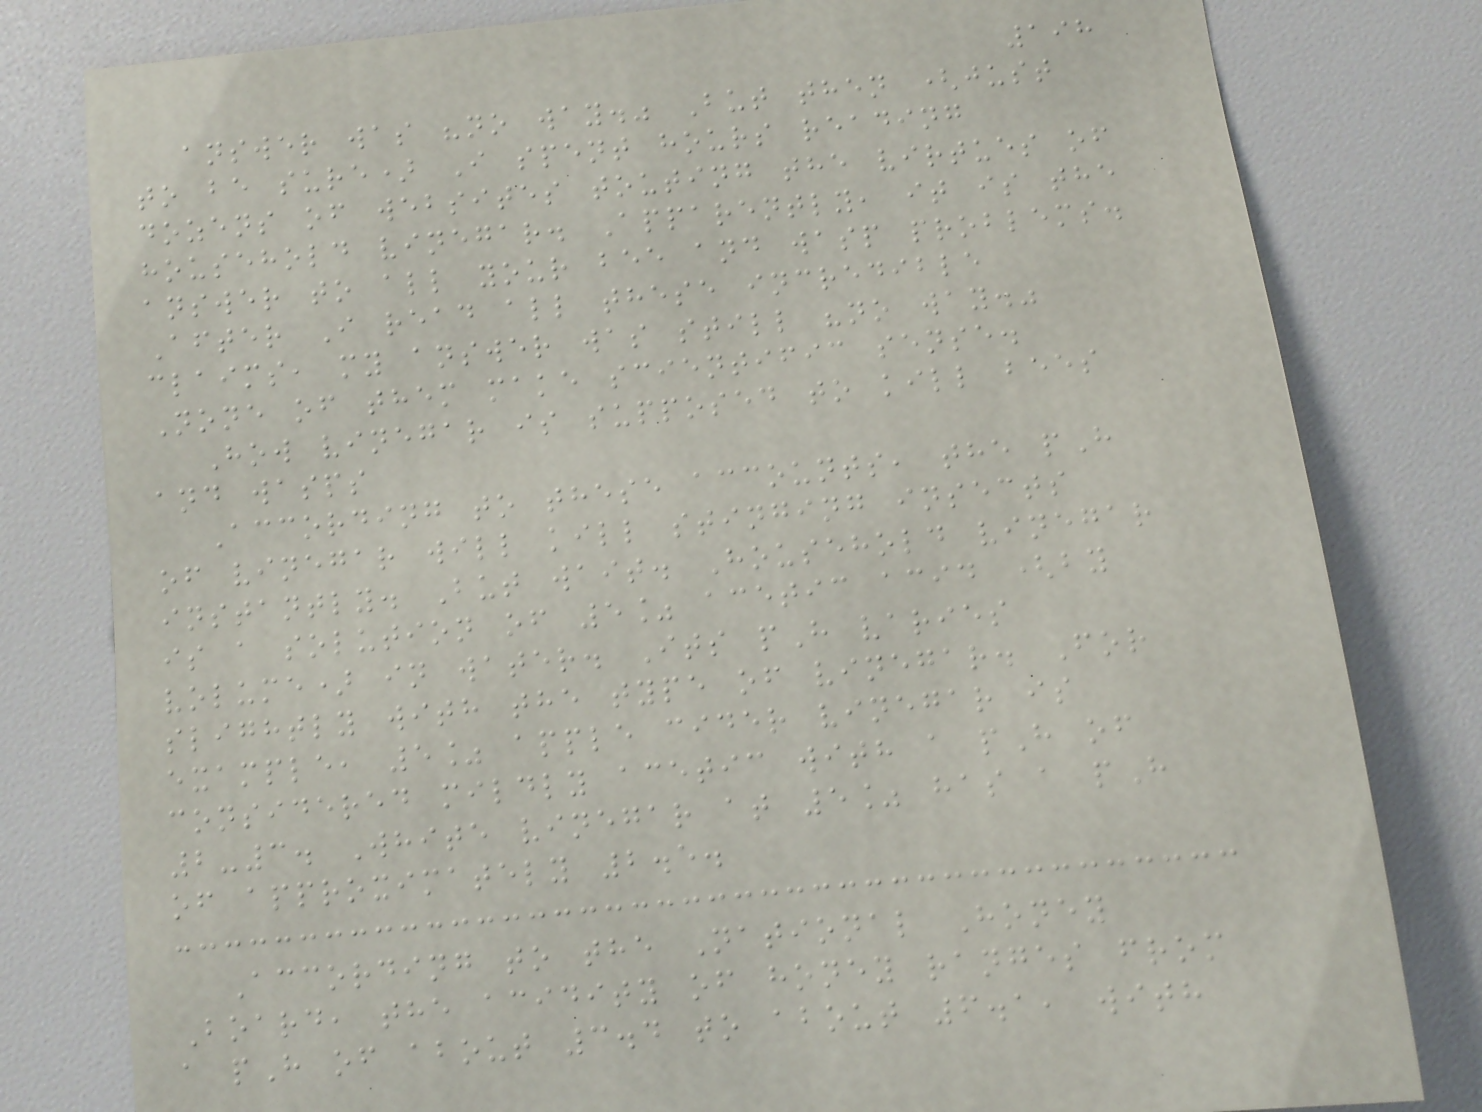198
answer was "no way." But then (just
to be sure) I spent hours reading
dozens of websites touting the virtues of
household vinegar. Apparently, it is the
answer to all your bee and wasp problems.
After I read all these incredible
claims, my answer was still "no way."
None of them make scientific sense.
How vinegar is supposed to kill bees
and wasps
According to these accounts, the pH
of vinegar will kill stinging insects
instantly. But wait. Household vinegar
is a solution of 5% acetic acid (by
volume) in water. Its pH varies
slightly with the type of vinegar. For
example, 5% apple cider vinegar is
considered mildly acetic with a pH of
2-3. White vinegar at 5% has a pH
of approximately 2.5.
According to the National Honey
Board, the acidity of honey ranges from
a pH of about 3.4 to about 6.1, with
